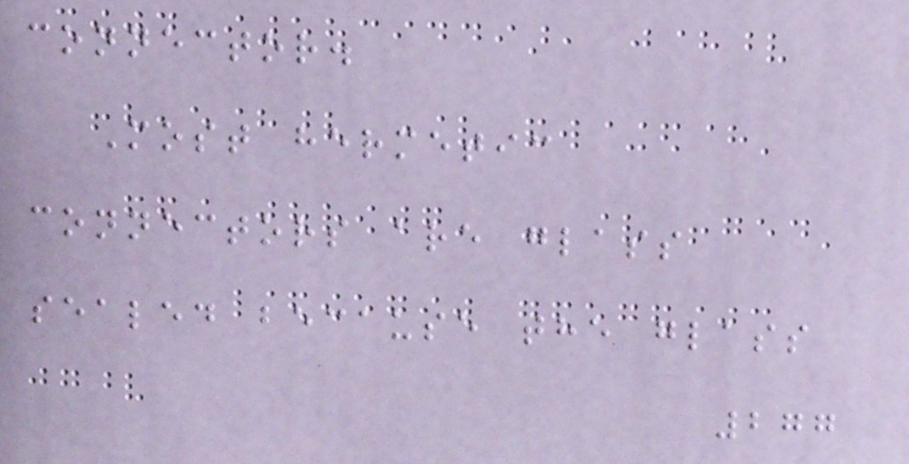connector.
Most hermetic
connectors are glass
sealed because the glass
277
